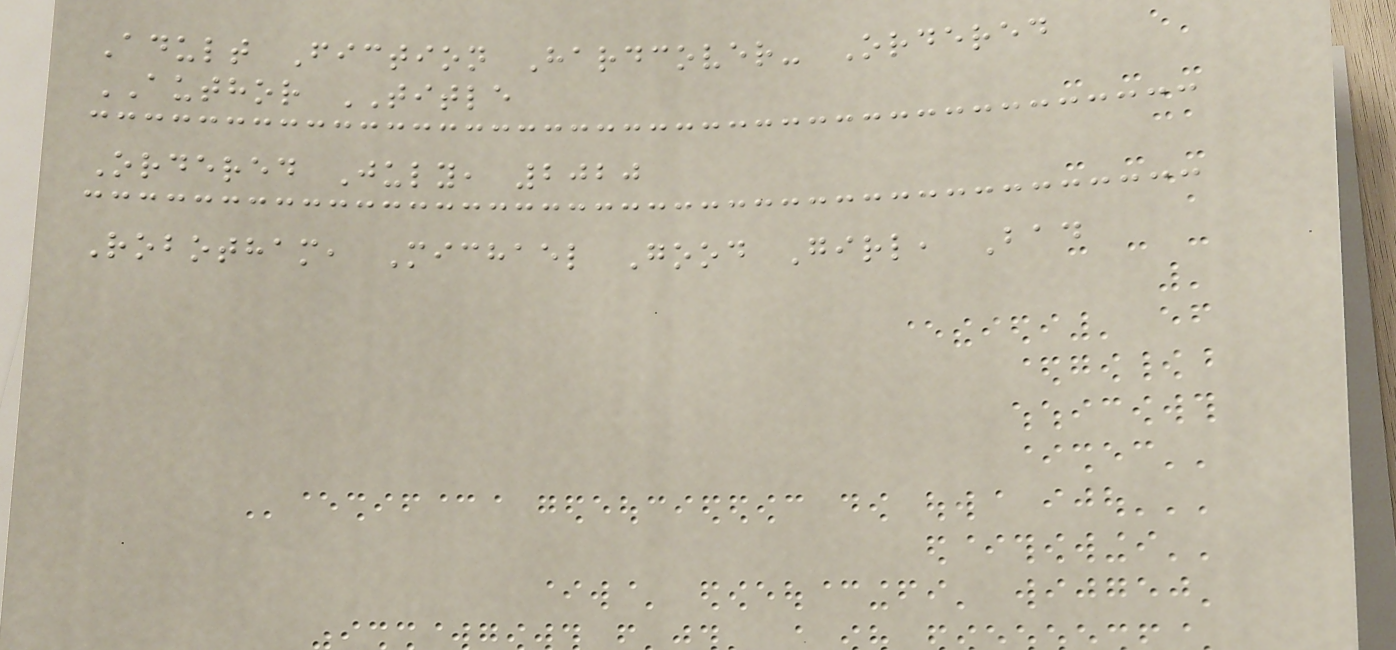Adult Fiction Hardcover- Ordered
AUTHOR TITLE
Ordered July, 2020
Robotham, Michael Good Girl, Bad
